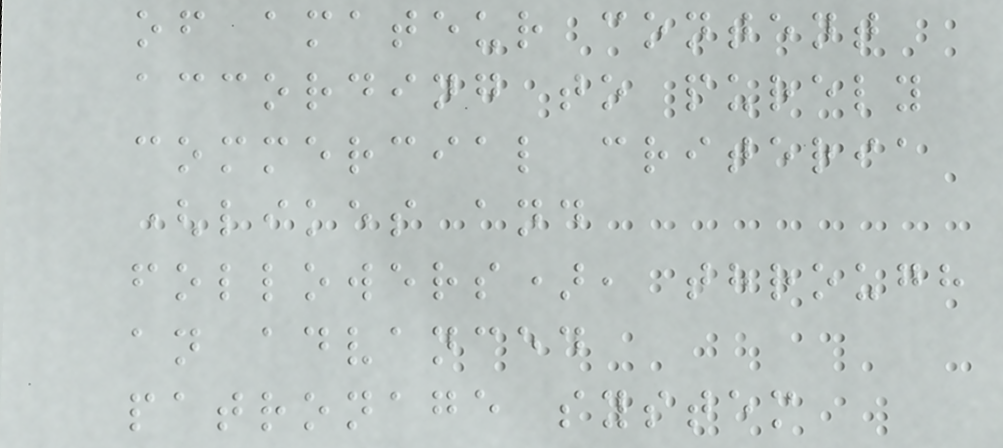of amateur content
according to purely
commercial criteria
(likes and
followers), through
an advanced
patronage system
